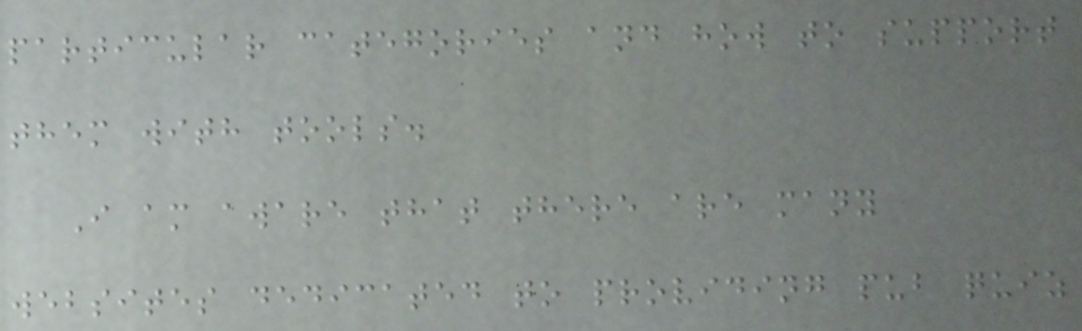particular categories and how to support
them with tools.
I am aware that there are many
websites dedicated to providing pub quiz
